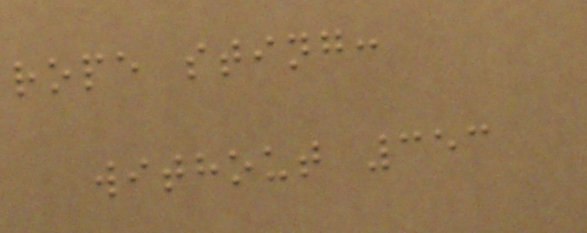rope sting:
without 353
